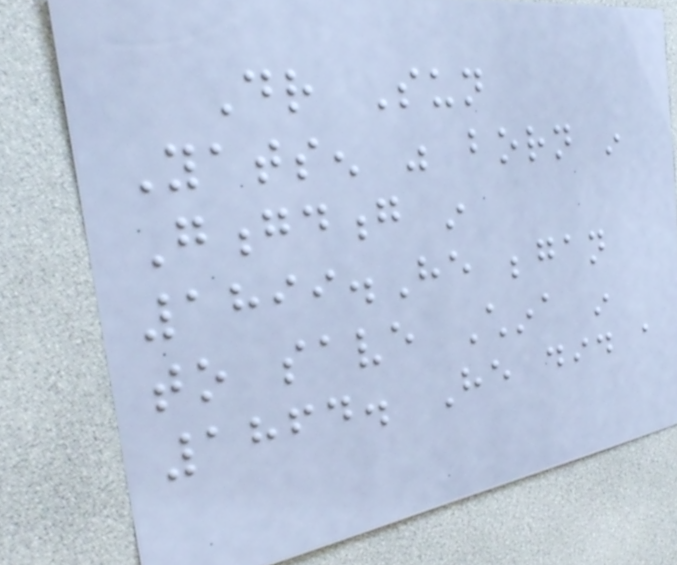Dr Sun
Yatsen was born in
Gongdong in
1899.He began
to save China in
1864. He did a
